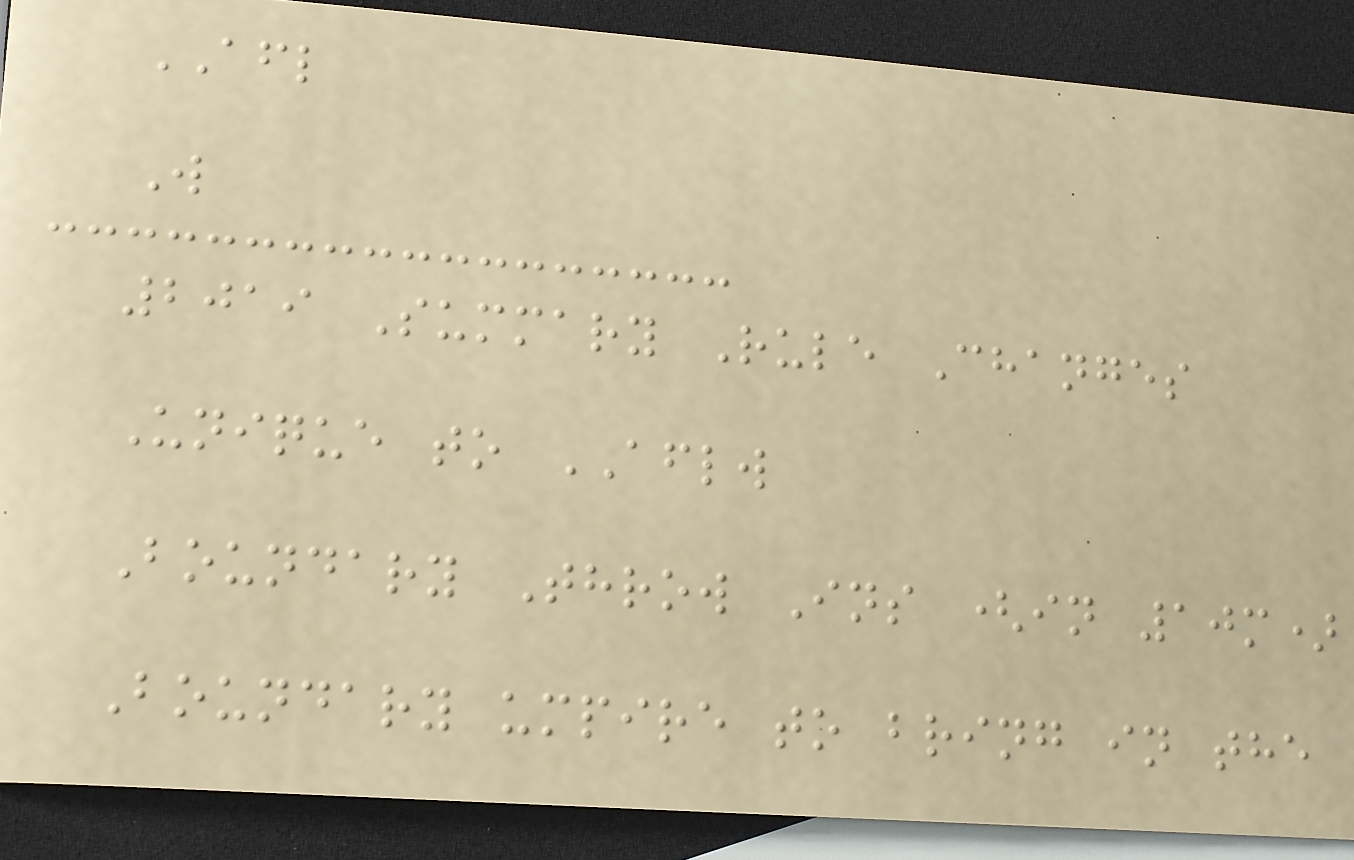AFL
W
2019 Summary Rule Changes
Unique to AFLW
Boundary Throw Ins (in 10m)
Boundary umpire to bring in the
